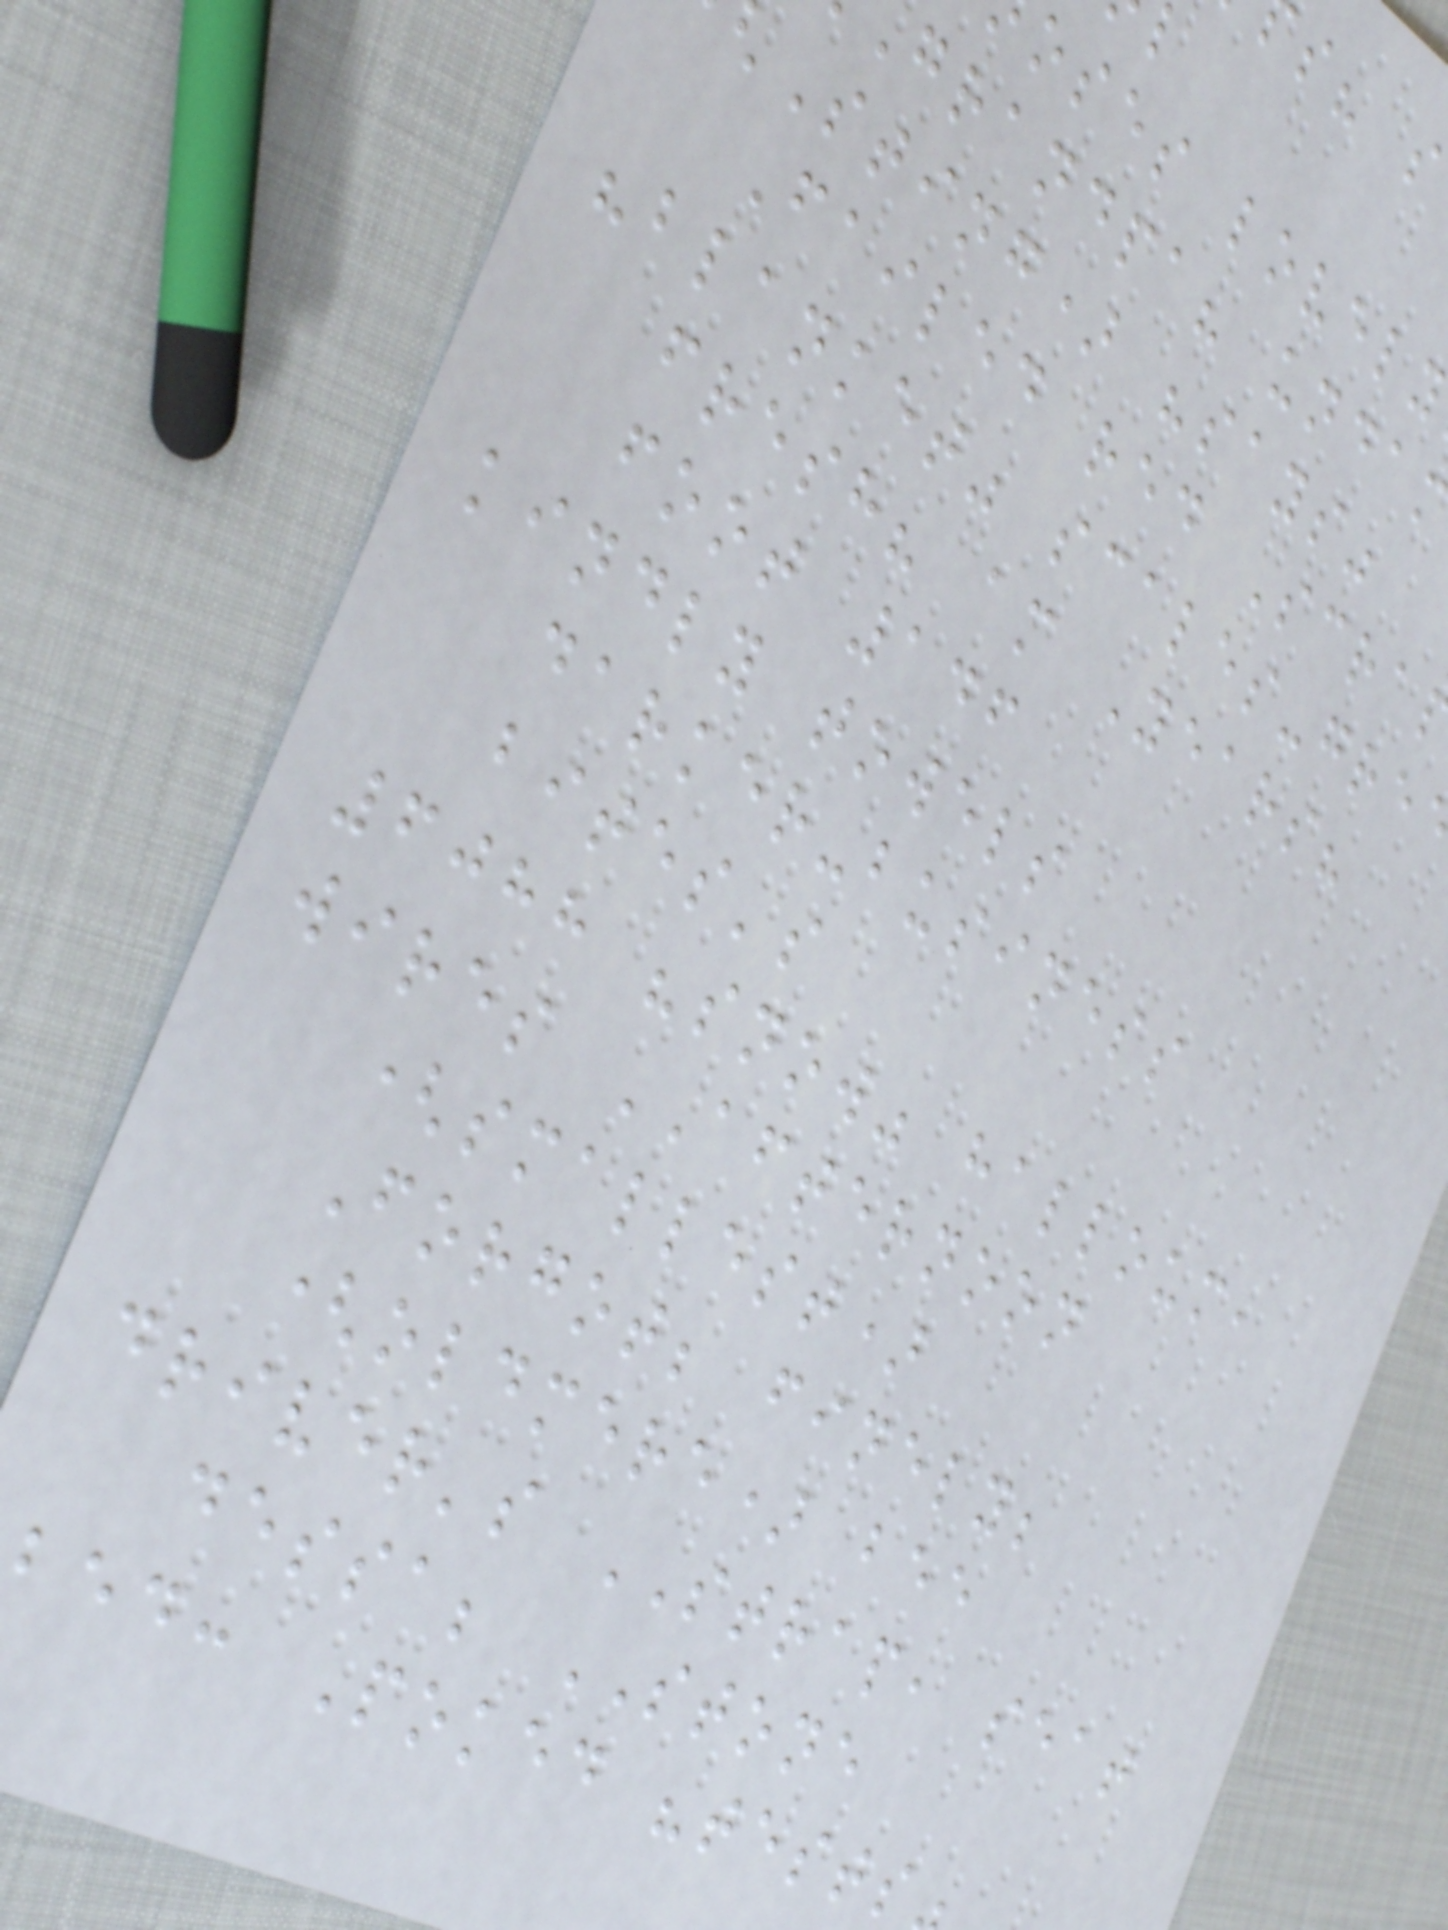oses lovely
grandpa? unda
Sting) "says"
Failed red Scra
"blanket" scales-gre
fresh? am Years?
foot 146
kindly towels
darker-business
bites's
6088 "snow" halloum,
wires AFTERNOON
(smallest)
Forgot; finely;
(oldmere) bee
driver's STRAP, seat
dessa; STONE
bed: Poked "tests
